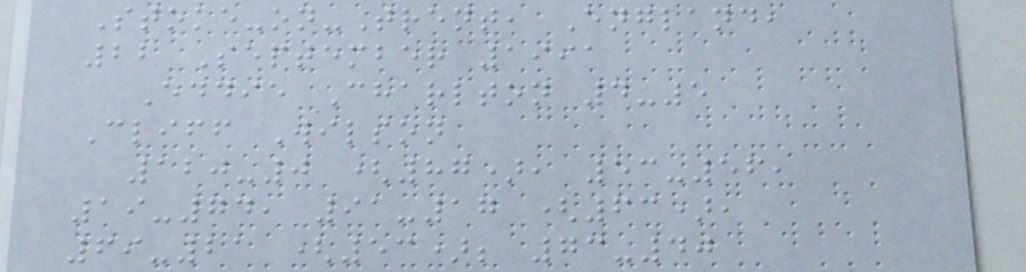Stoke-on-Trent, England,
22 September 1991
Eddie Charlton 4-5
Cliff Wilson
120-0 (87), 53-56,
19-74, 91-17 (63),
69-21 (53); 73-40
